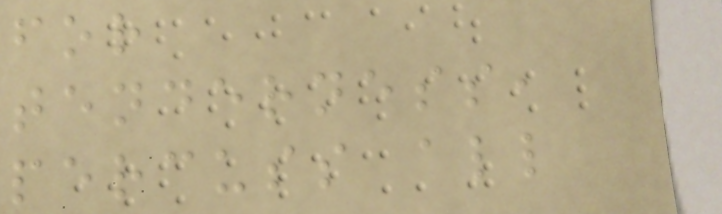for
tenderness,
percuss all
